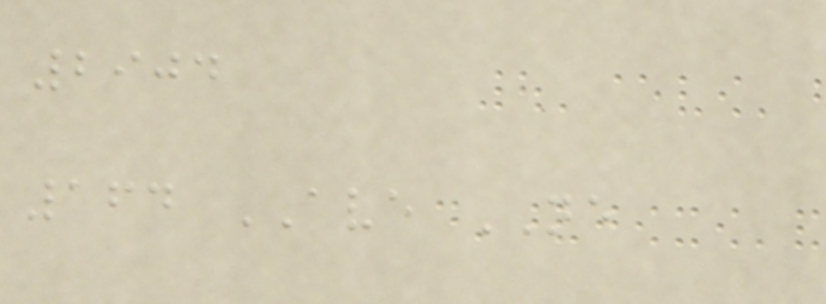2904
164 AVE NE
